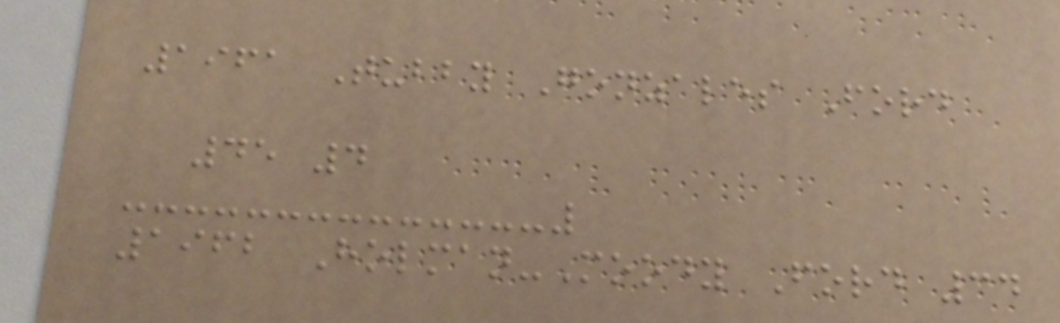1961 Tubby Gonzales Ford
45 4
1962 Holman-Moody Ford 34
